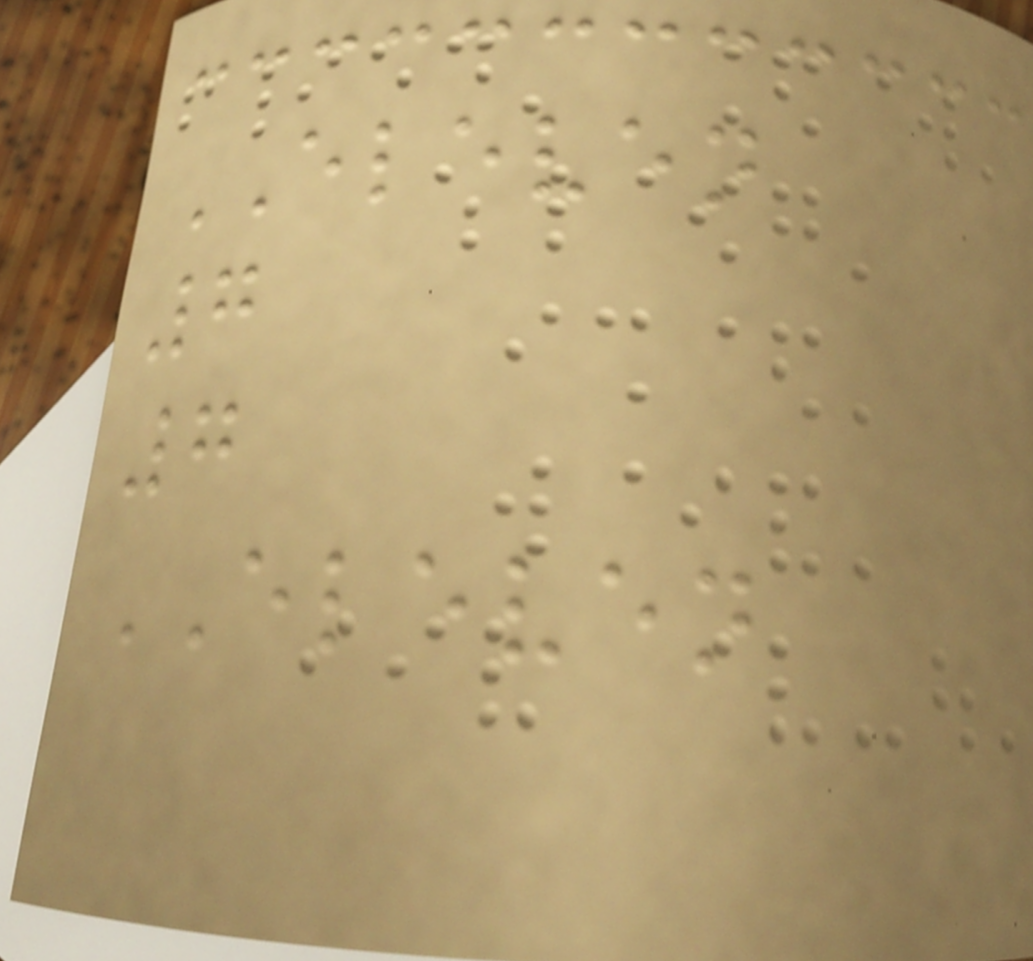ELEVEN
7
7
ELEVEN
